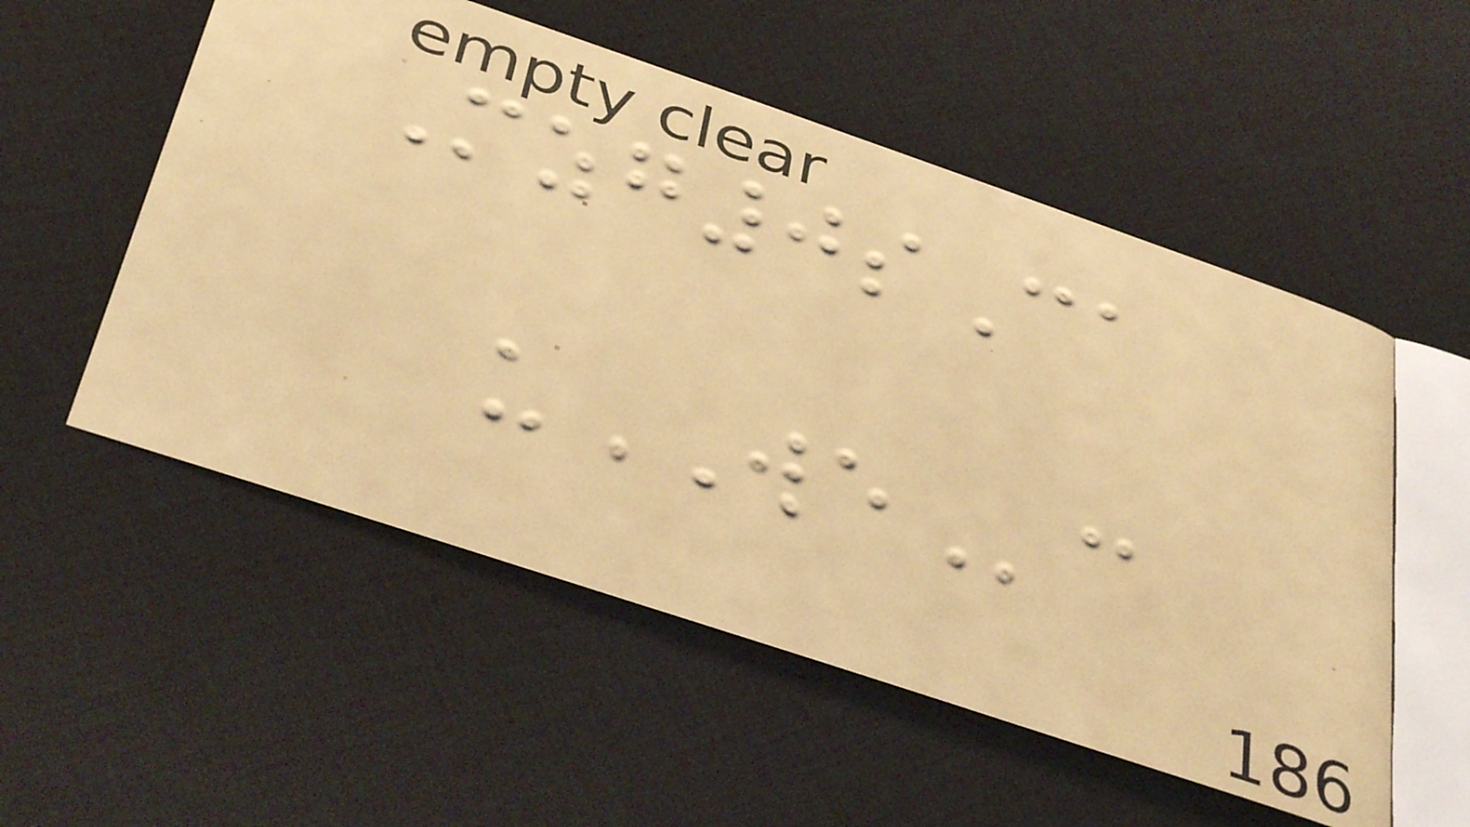Mzg0sCa
uWEc
